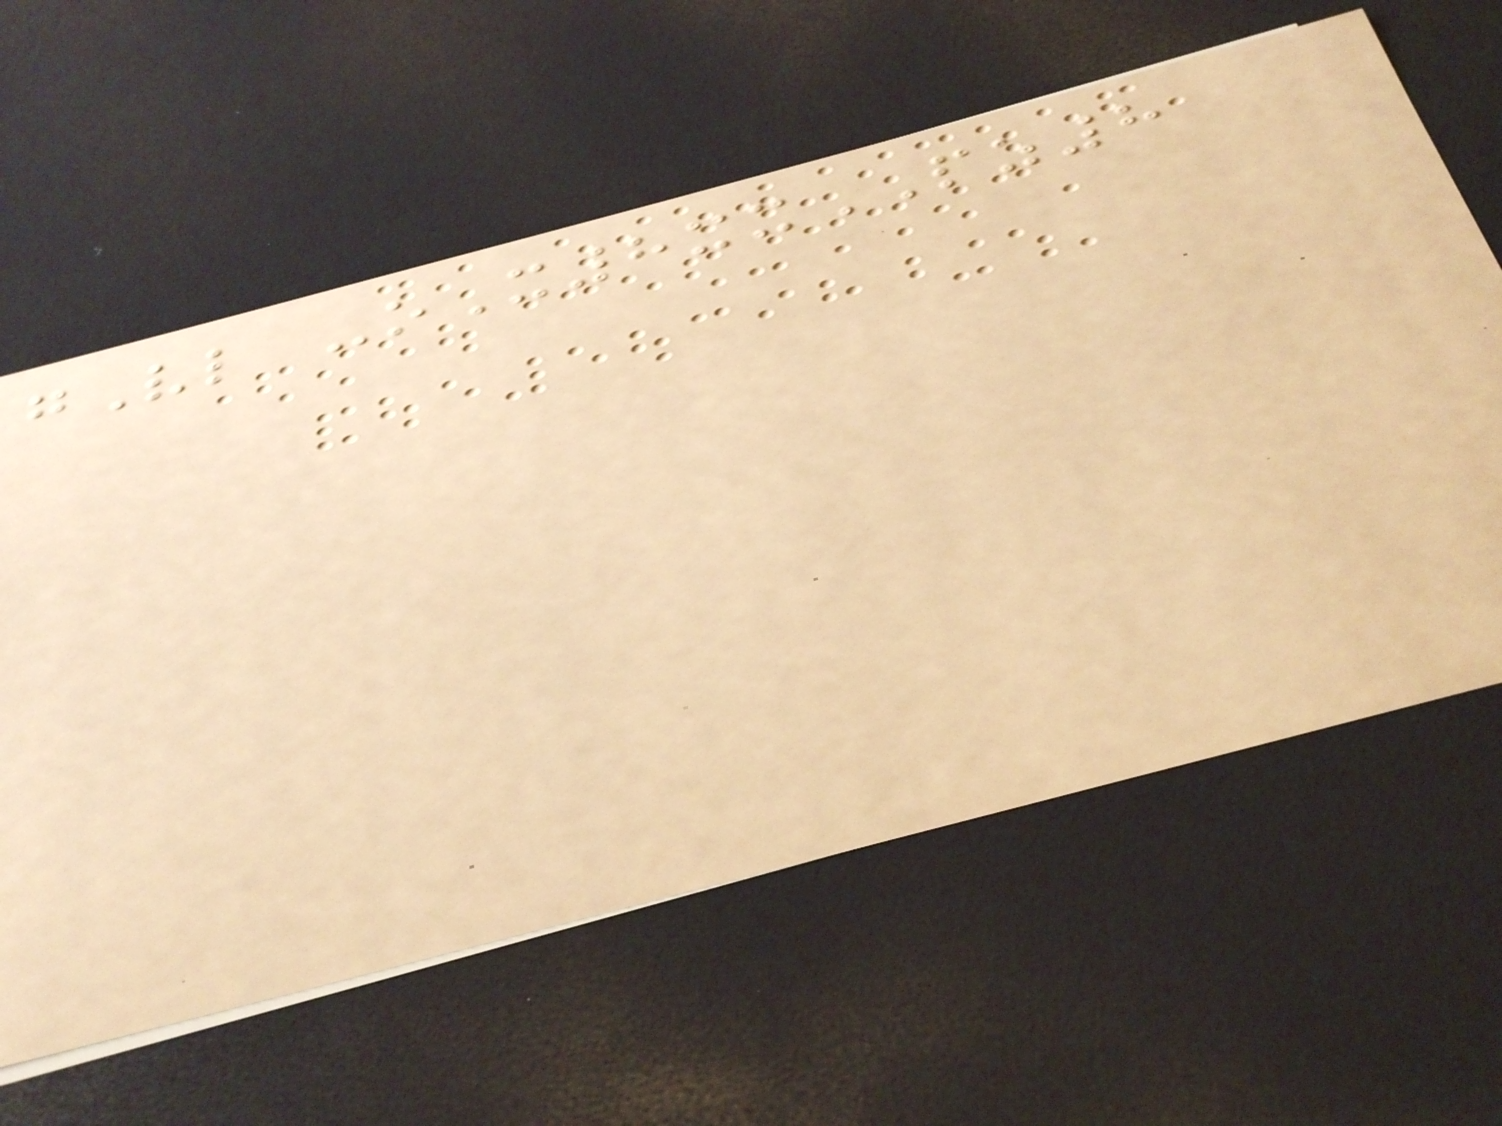gVl -oX8xxPZ8
